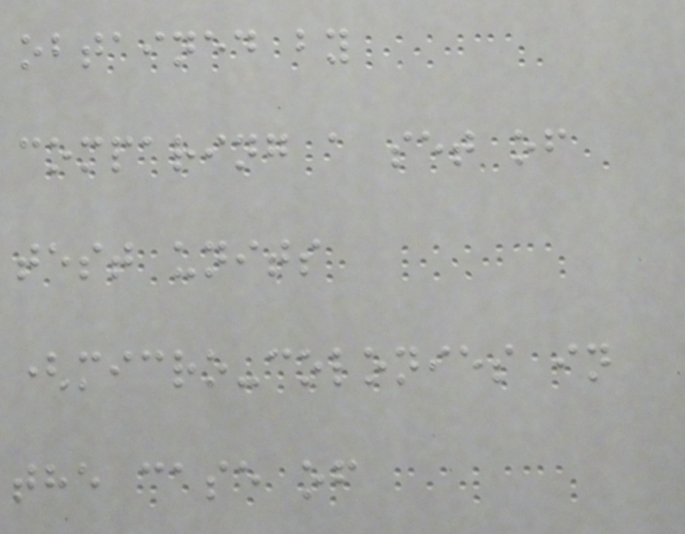obtained by
comparing a set of
test units
(micro-colonies in
the case of
